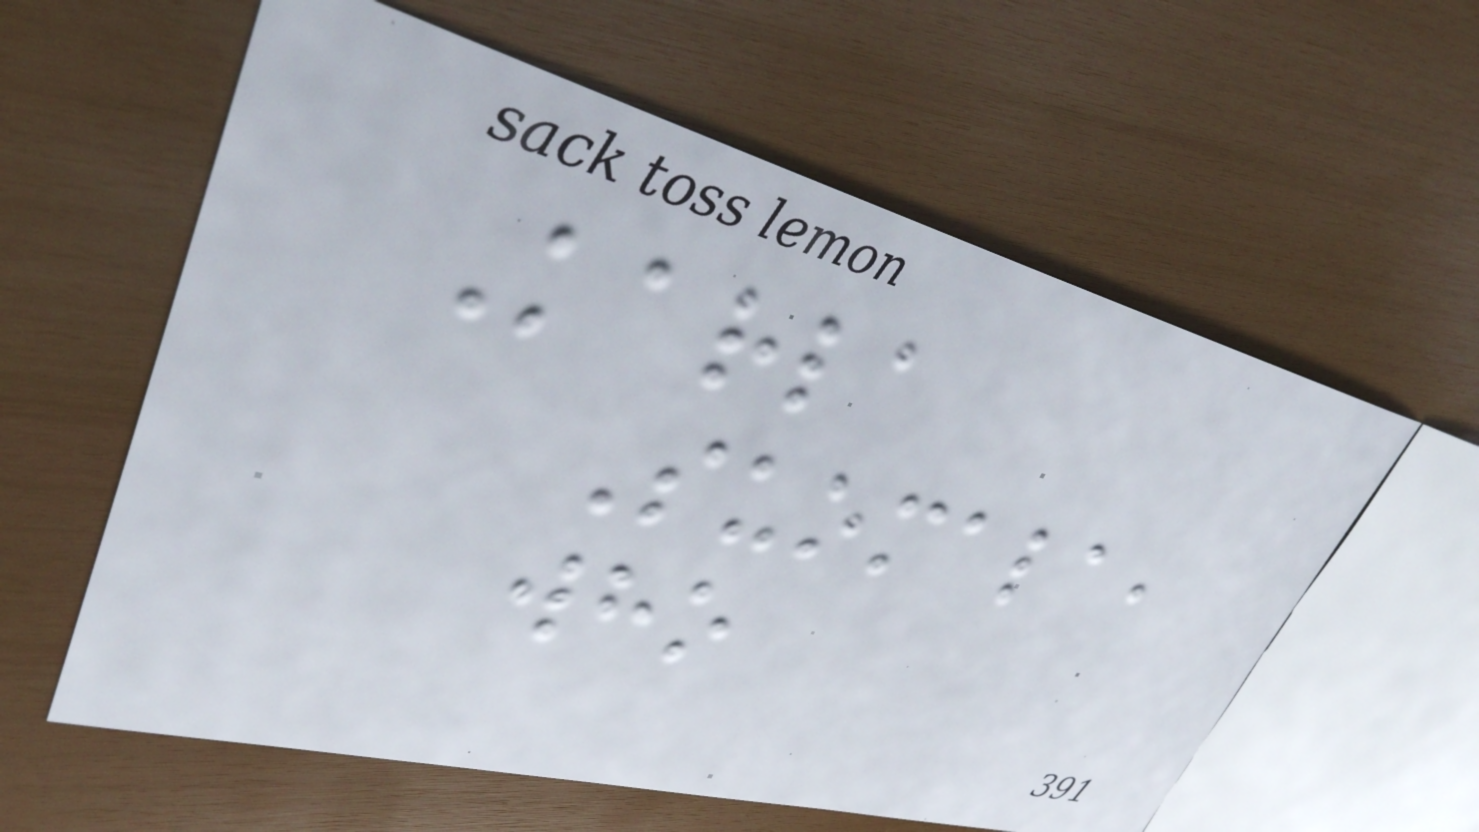Karla
Suomala,
who
